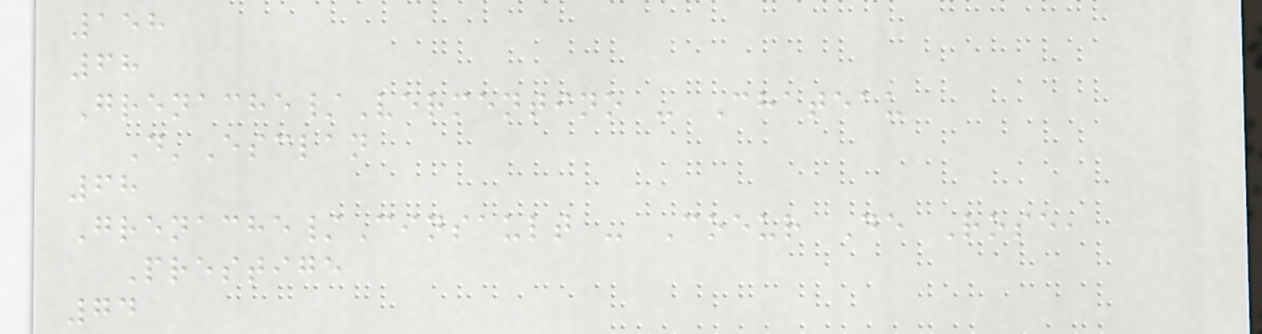158
68
Grenache/Vermentino - Chateau
D'Esclan
68
Grenache/Cinsault - Coeur De Rose,
Prestige
74
